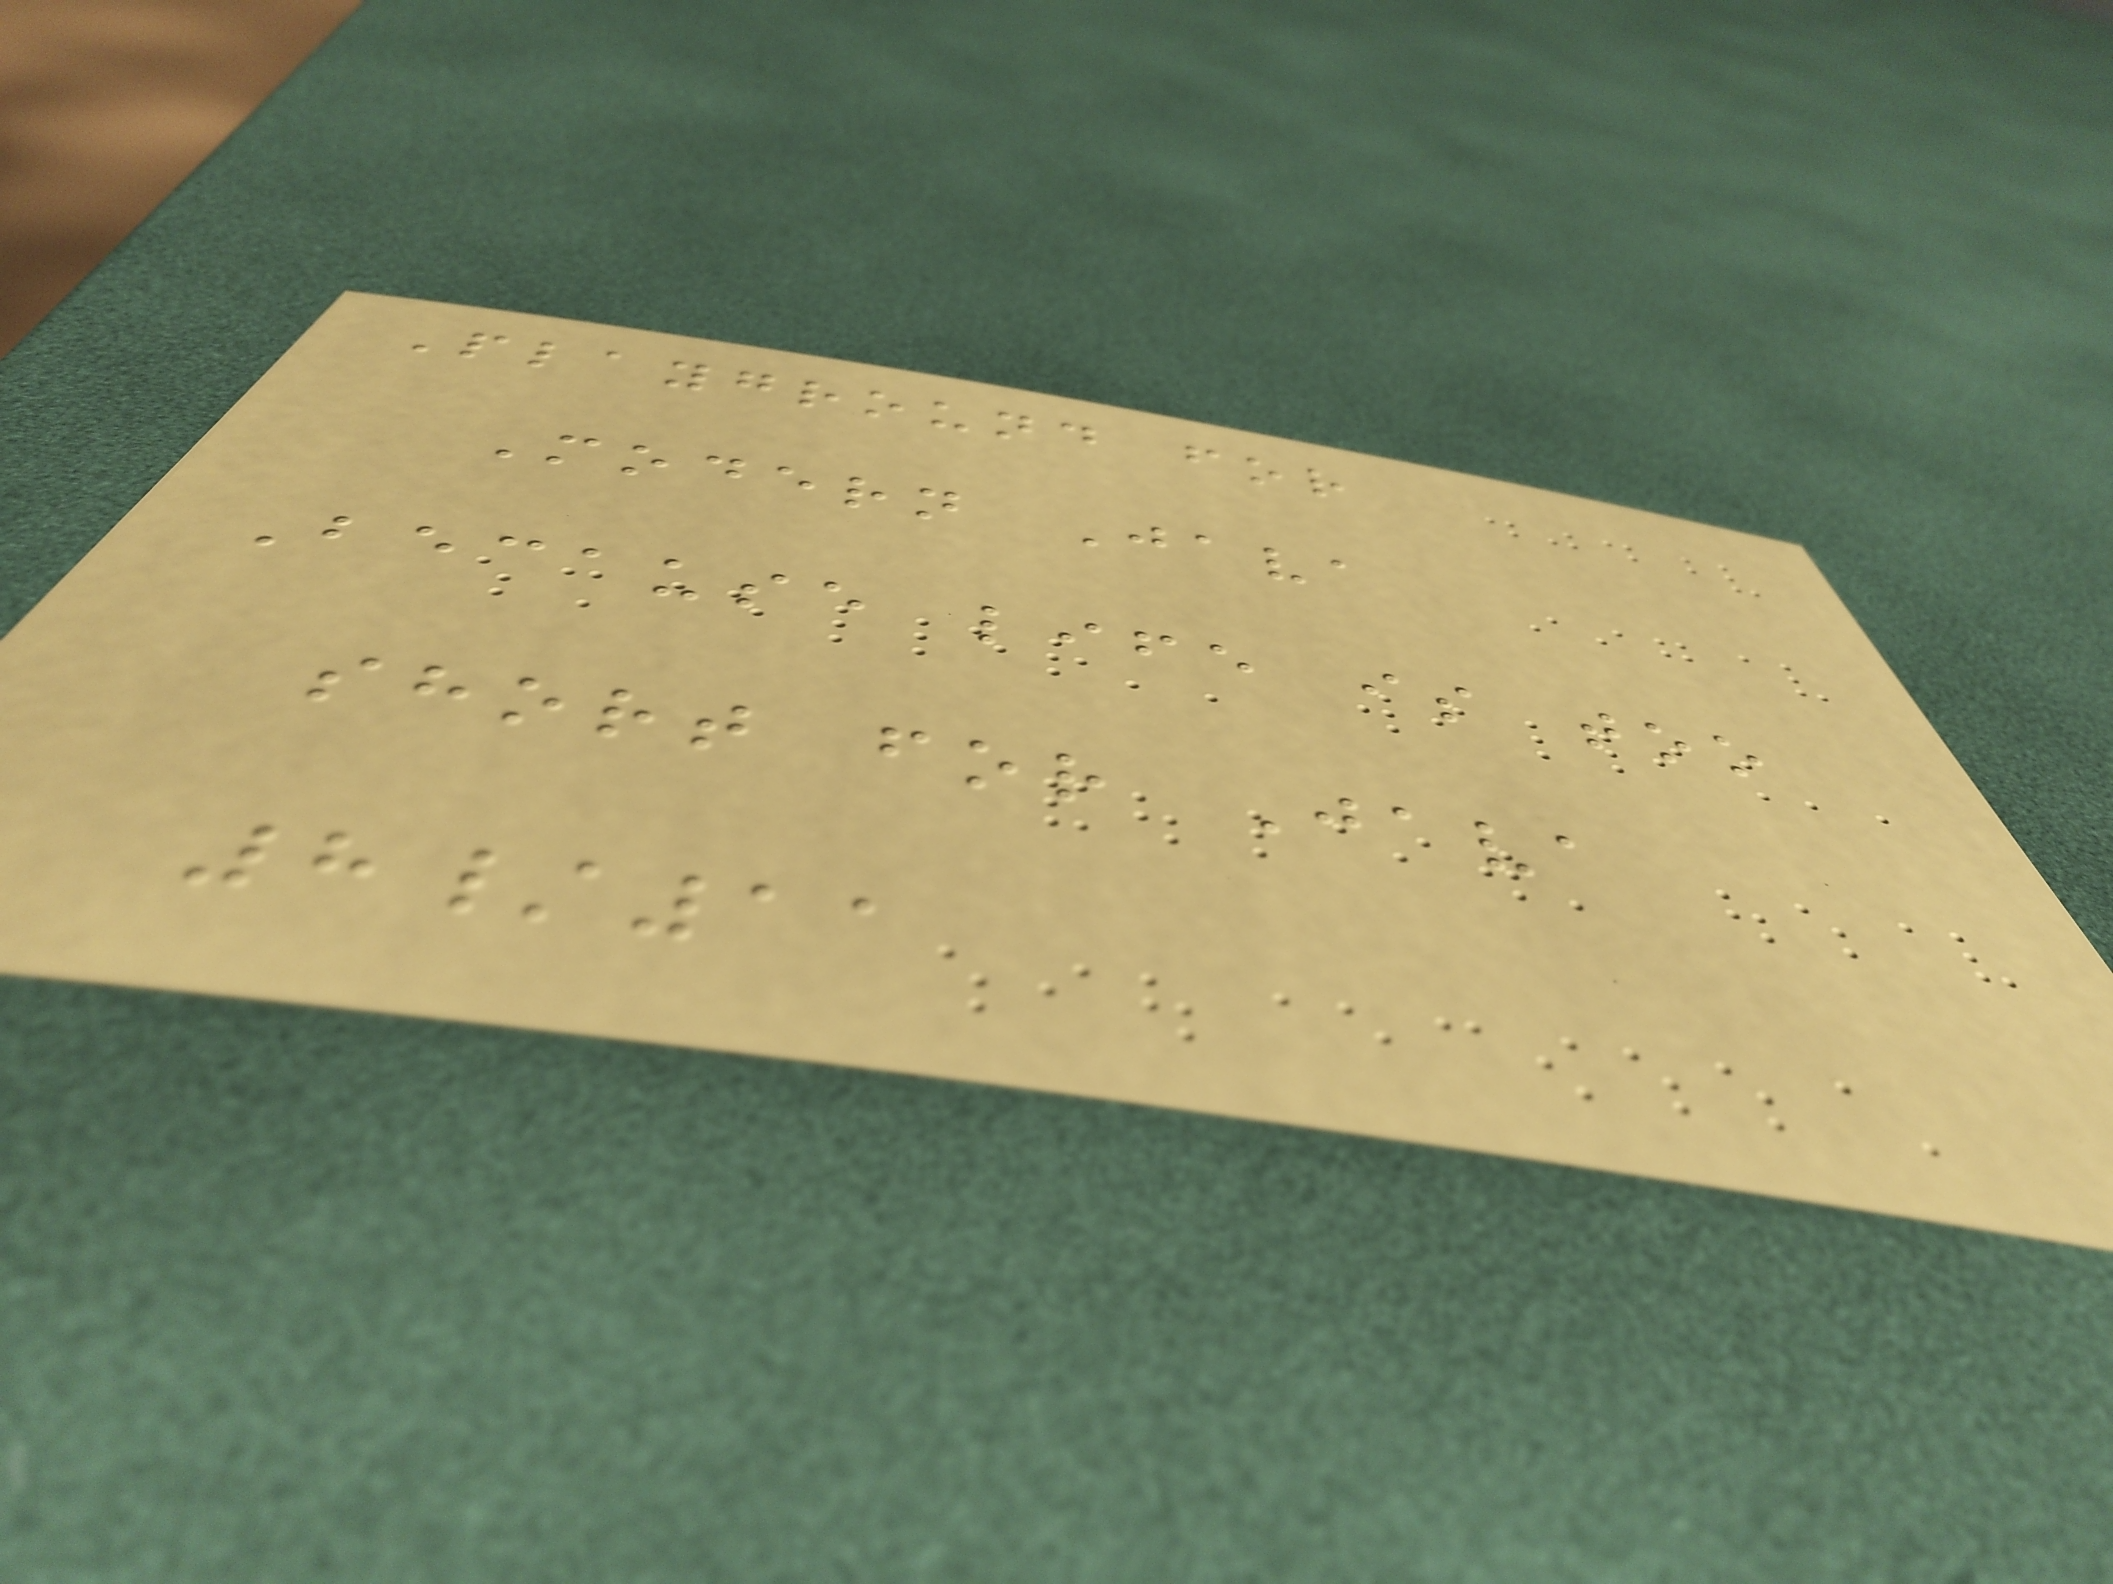Playground for
Modern Java
Because life is too
short for Java
8/11
